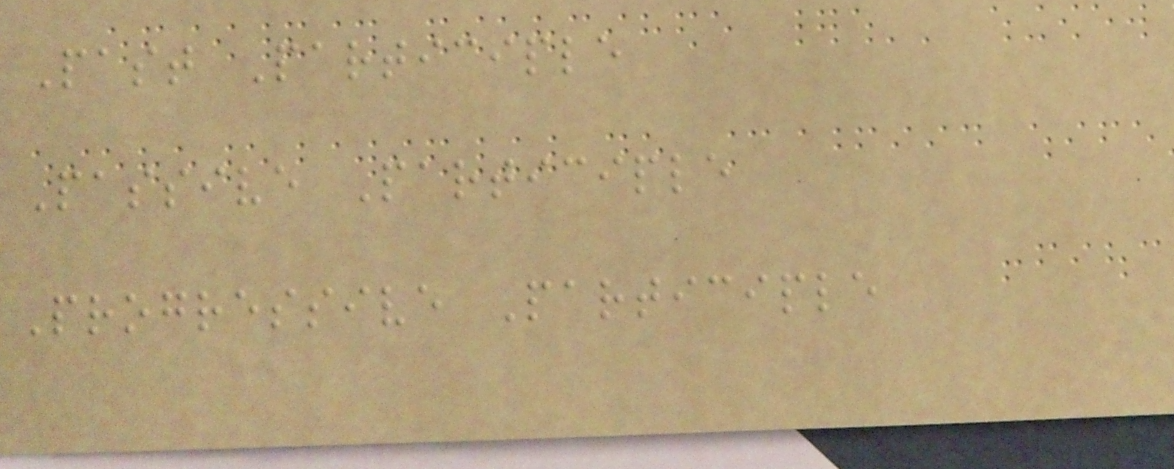Past Participle
Passive Participle
Progressive Participle
